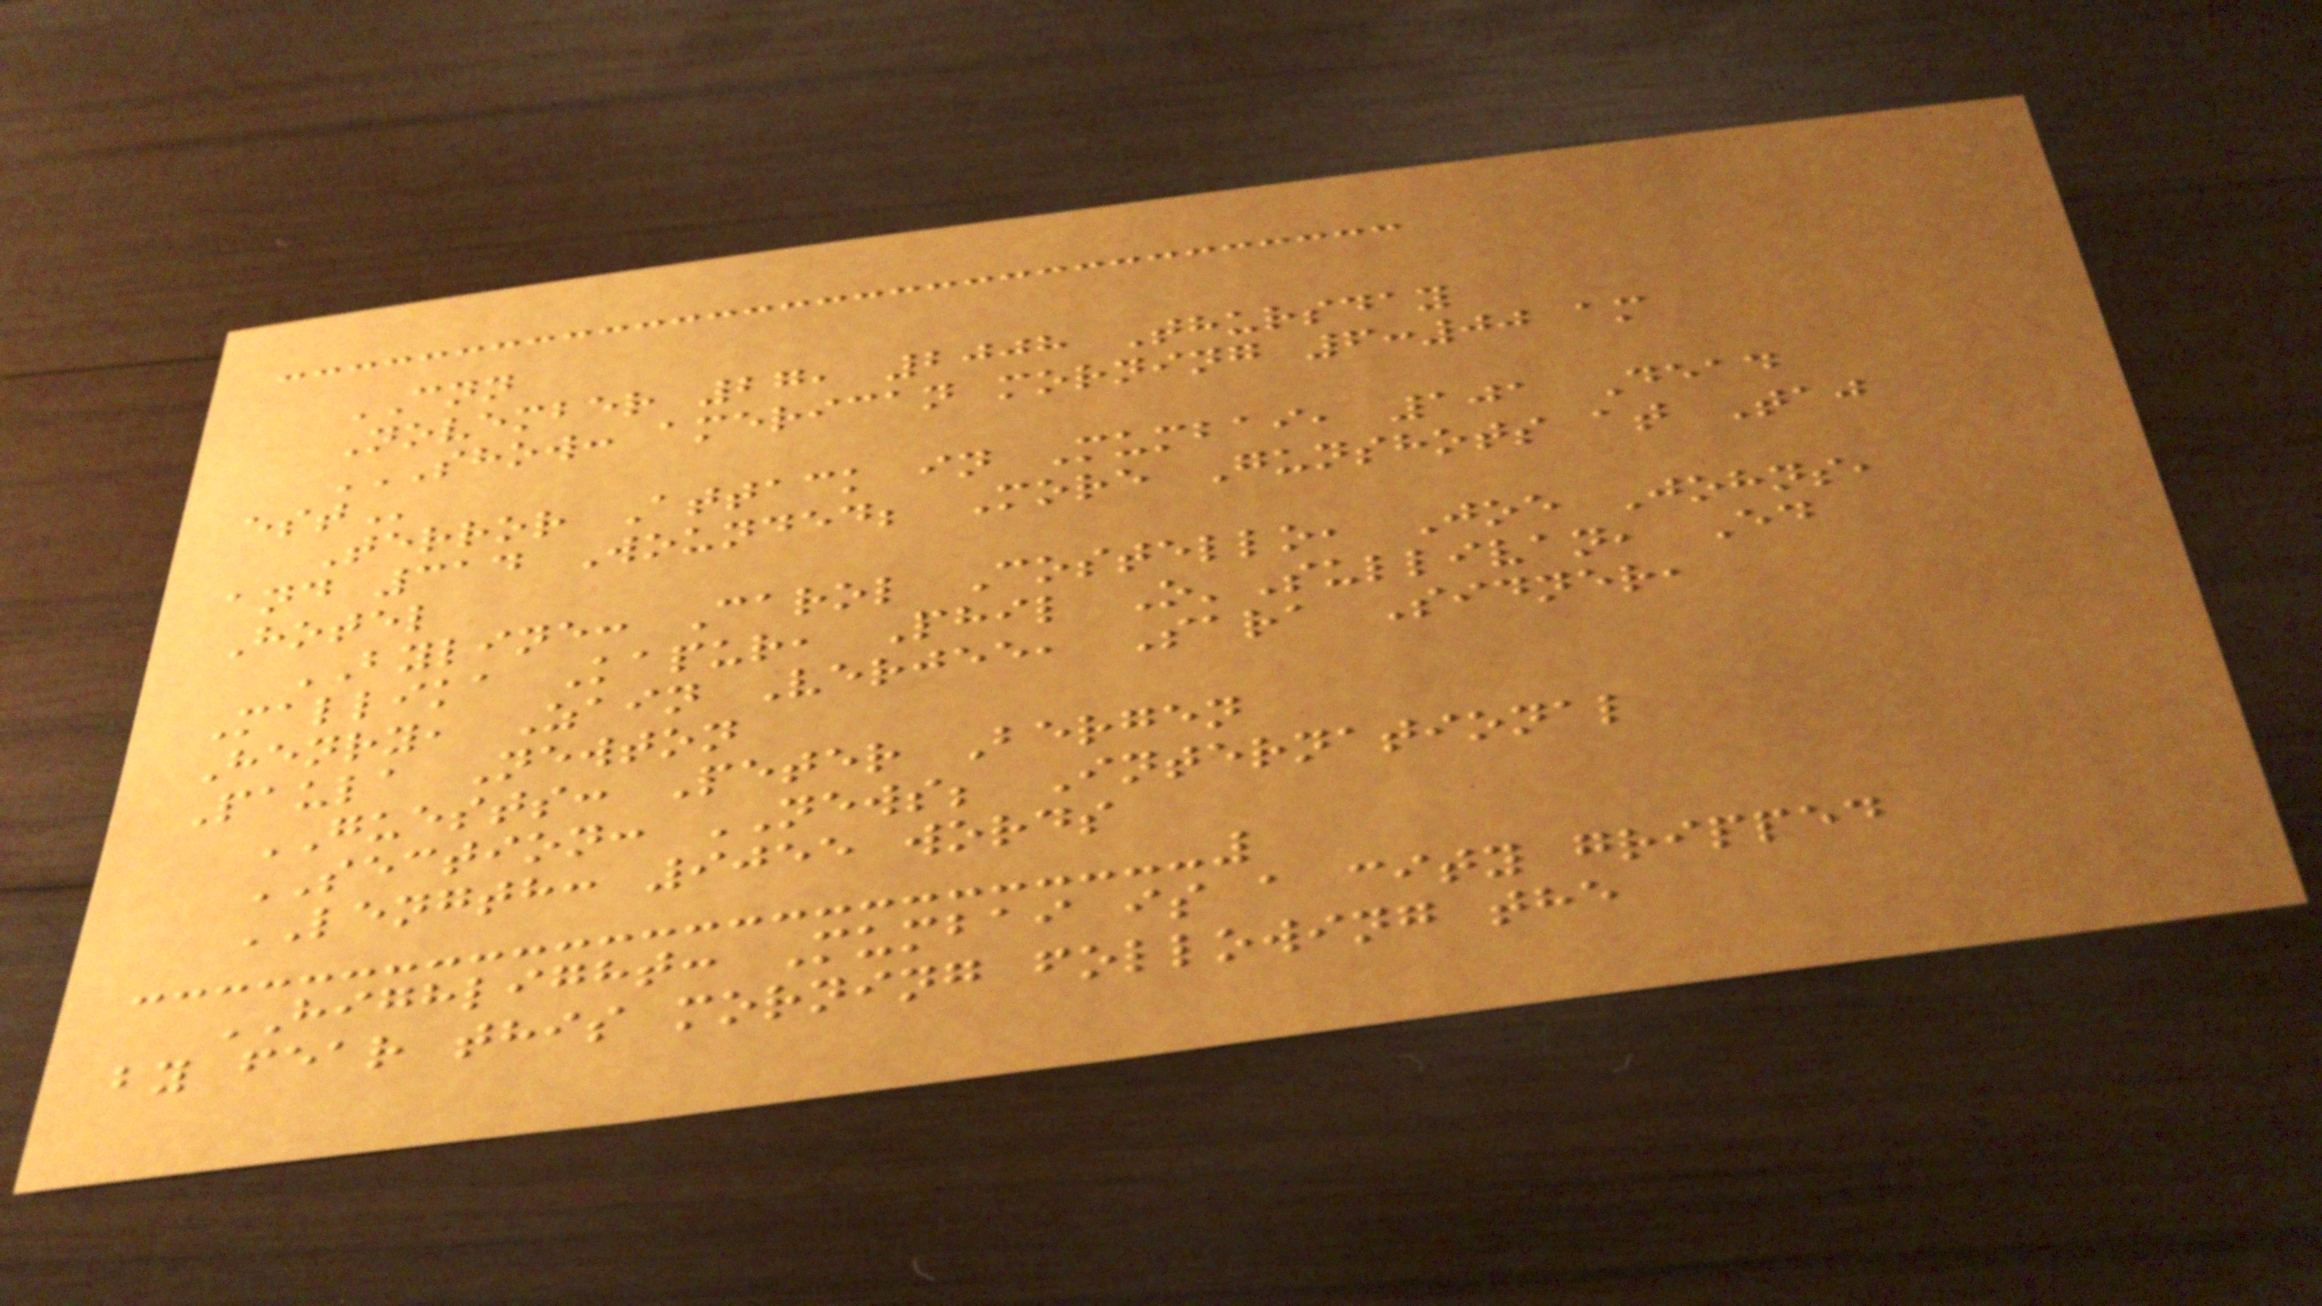CNN
November 27, 2008 Thursday
SHOW: AMERICAN MORNING 6:00 AM
EST
Terror Attack in Mumbai, 101 Dead
and 314 Wounded; More Gunshots at Taj
Hotel
BYLINE: Carol Costello, Joe Johns,
Mallika Kapur, Phil O'Sullivan, Ed
Henry, Zain Verjee, Sara Sidner,
Paula Newton
GUESTS: Peter Bergen
SECTION: NEWS; International
LENGTH: 9055 words
HIGHLIGHT: Mumbai is a city gripped
by fear this morning following the
